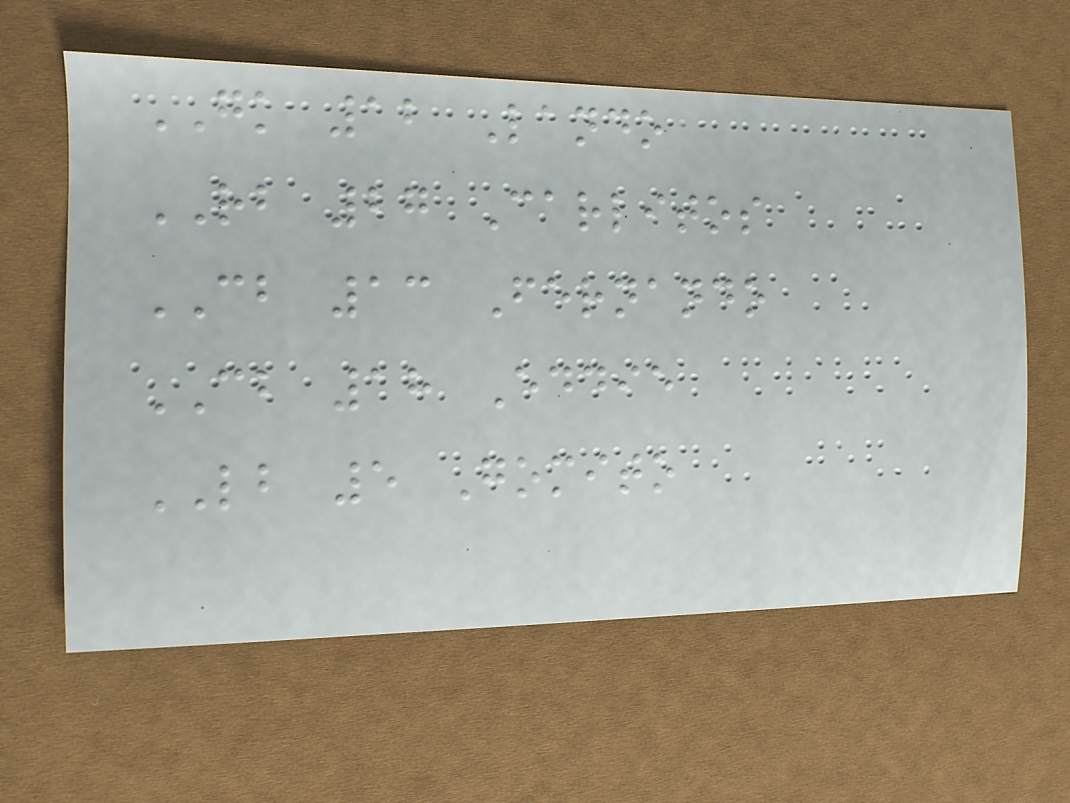GK 12 Lando
RB 27 Carlitos
CB 13 Fernando
CB 18 Eddie
LB 5 Gomito
